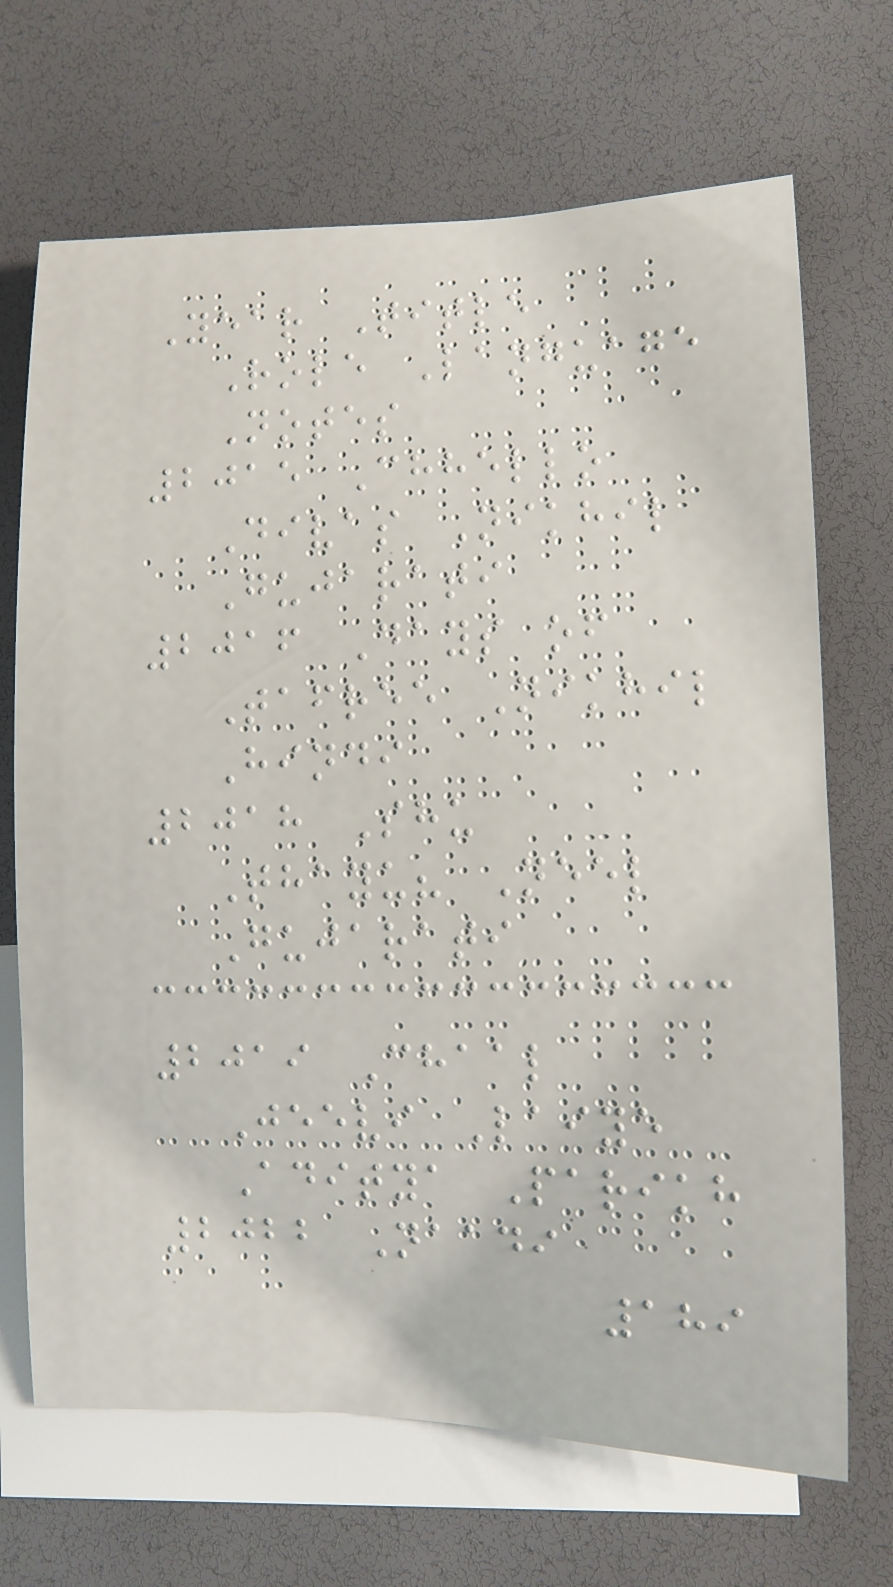Year Title
Role Language
Notes
2015 Chhello
Divas Nikhil
Gujarati
2016 Days of
Tafree Nikhil
Hindi
2018 Shu
Thayu? Neel
Gujarati
2019 Chaal
Jeevi Laiye
Aditya Parikh
2022 Naadi
189
